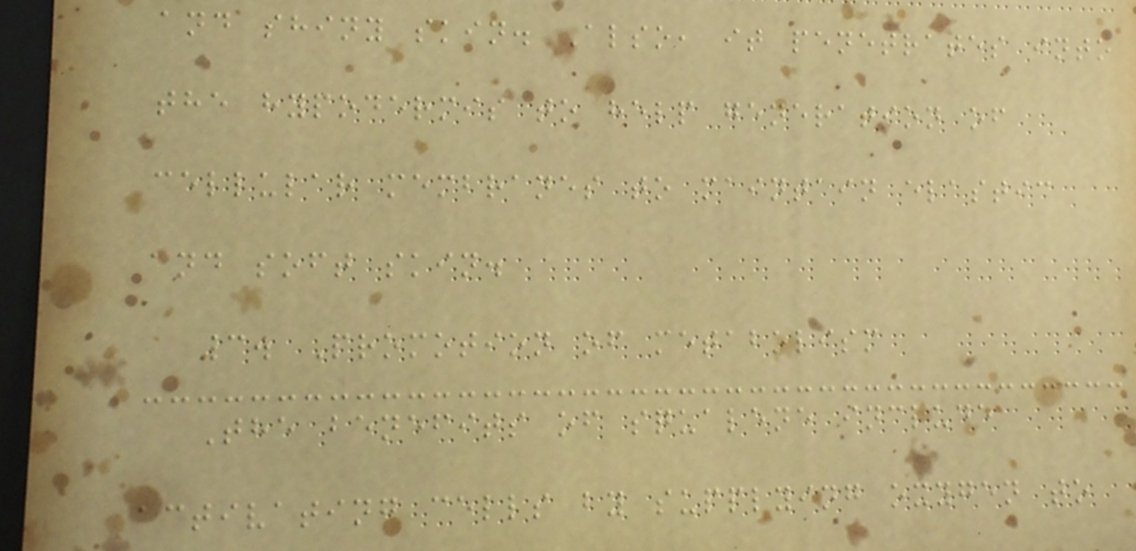and shiny skin. Also, it penetrates into
the hypodermis to help generation of
cellular membranes to maintain elastic
and soft skin.
3. Promotion of metabolism
The benefits of squalene include
activating cells by supplying oxygen to
